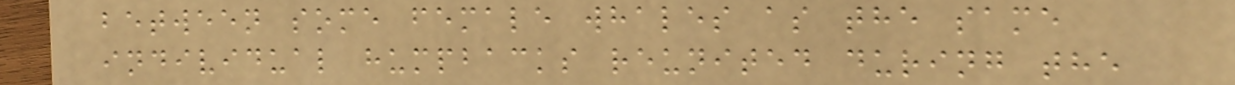between some female whales as the same
individual humpbacks reunited during the
